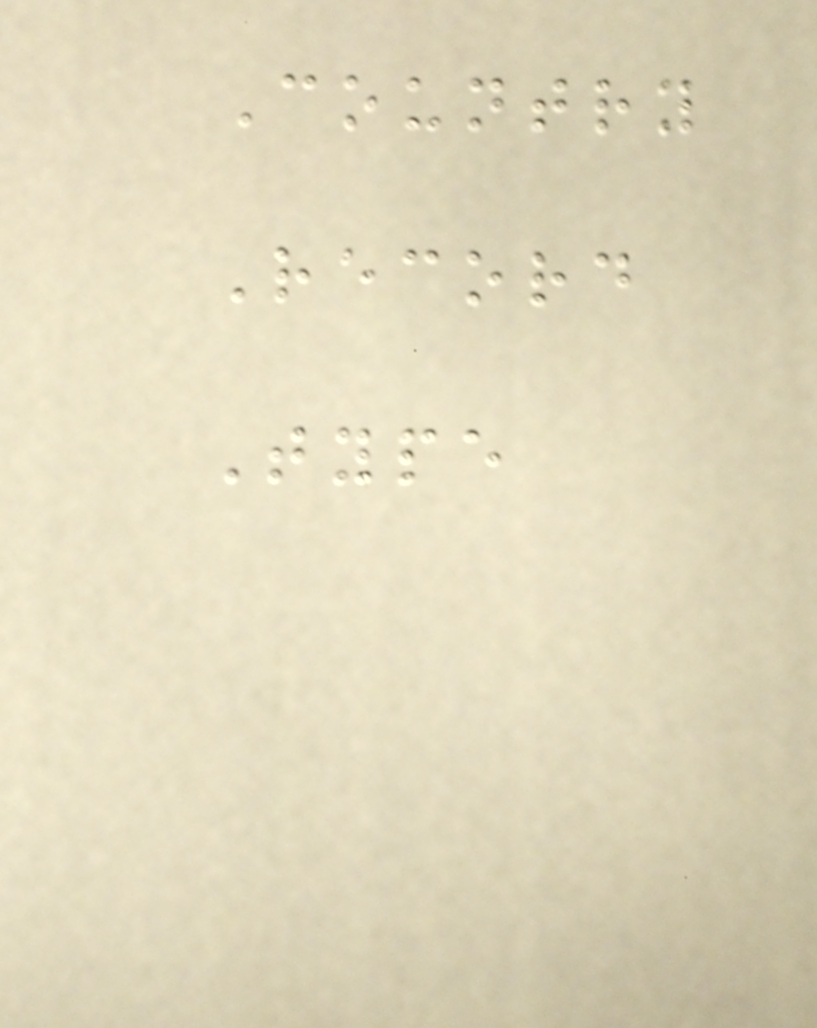Country
Record
Type
